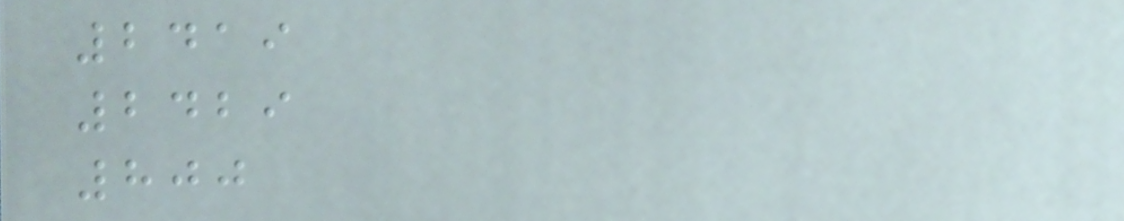2419
2429
800
